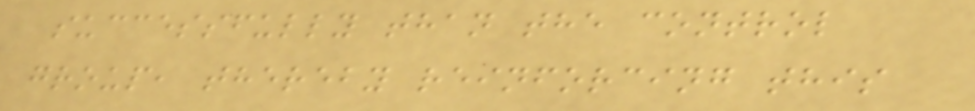successfully than the control
group, thereby reinforcing this
